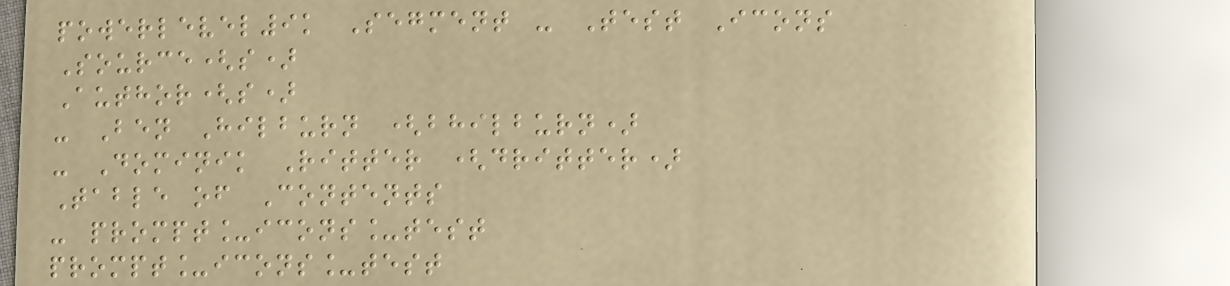powerlevel9k Segment - Test Icons
Source(s)
Author(s)
- Ben Hilburn (bhilburn)
- Dominik Ritter (dritter)
Table of Contents
- prompt_icons_test
prompt_icons_test
